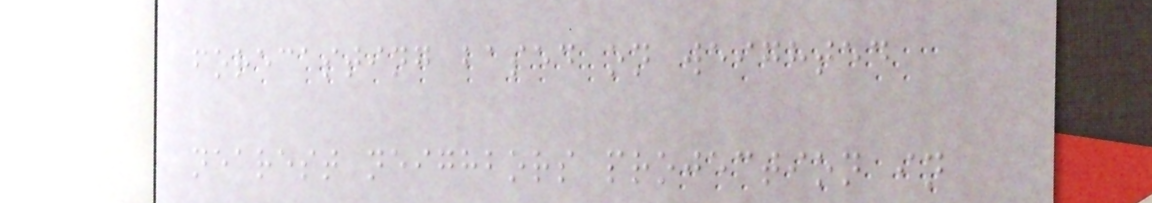forecasting based on weighted
nearest neighbors projection in
